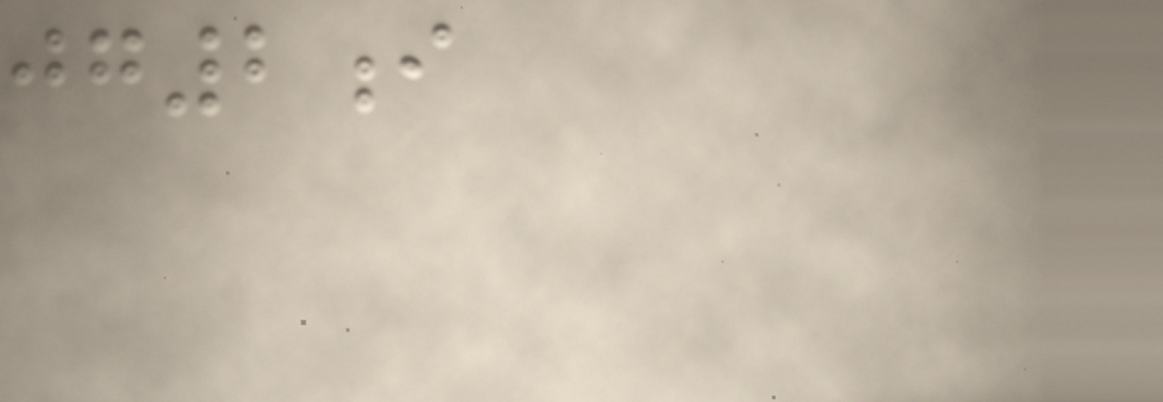jg2i
